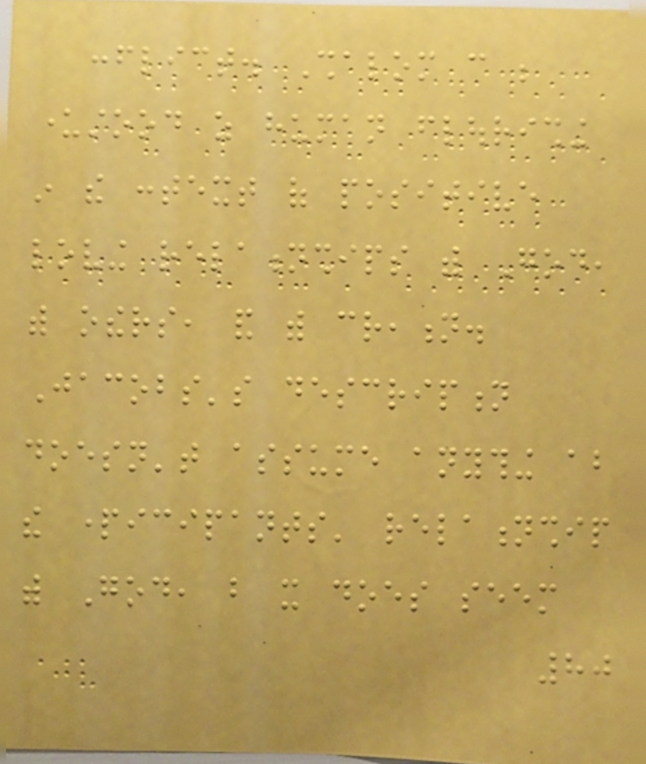conflict. Shalom can be
understood as human flourishing
in the context of positive
loving relationships with God,
with others, and with creation.
Jacobs's description
doesn't assume anything about
the participants' relationship
with God, but it does seem
80
